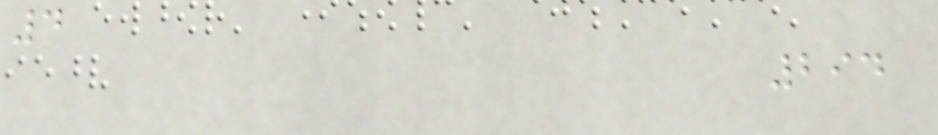4
294
